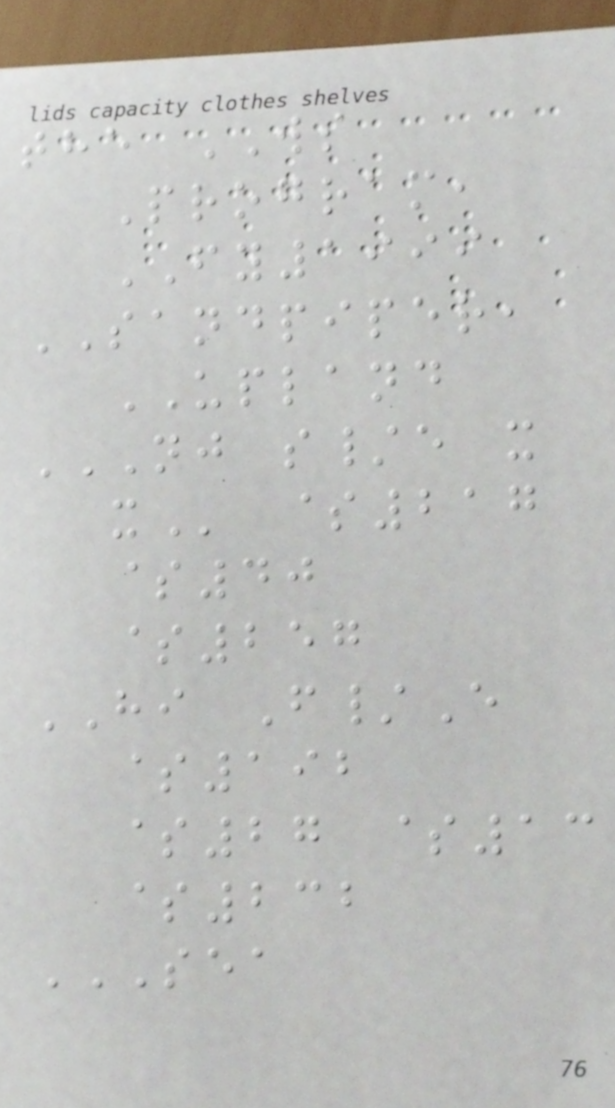the WS
Program,
FY1999
SANDPIPER,
UPLAND
NJ S/E X
X $217
$40
$257
HI F/E
$192
$27 $13
$232
SEA
